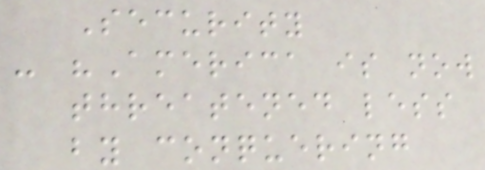Security
- "America is now
threatened less
by conquering
